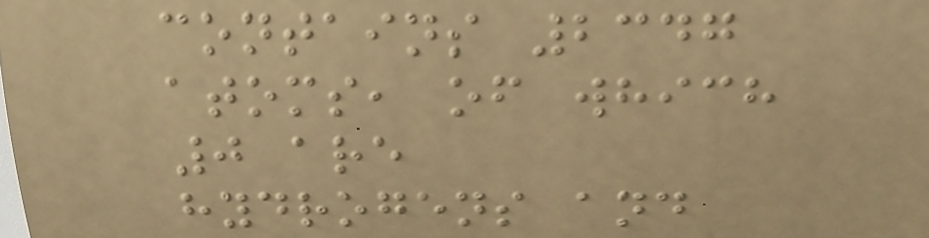contains 2347
atoms, of which
0 are
hydrogens and
